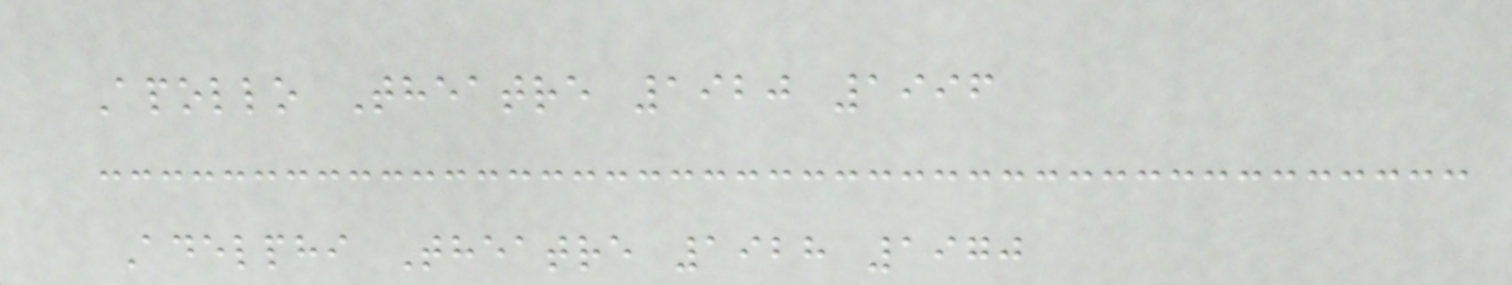Apollo Theatre 1920 1996
Adelphi Theatre 1928 1970
